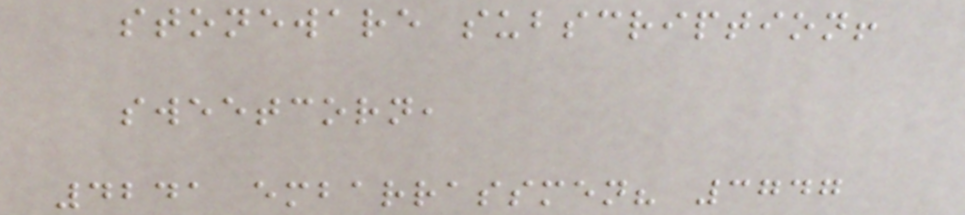stoneware subscription!
sweetcorn,
4241 embarrassmen? 3747
